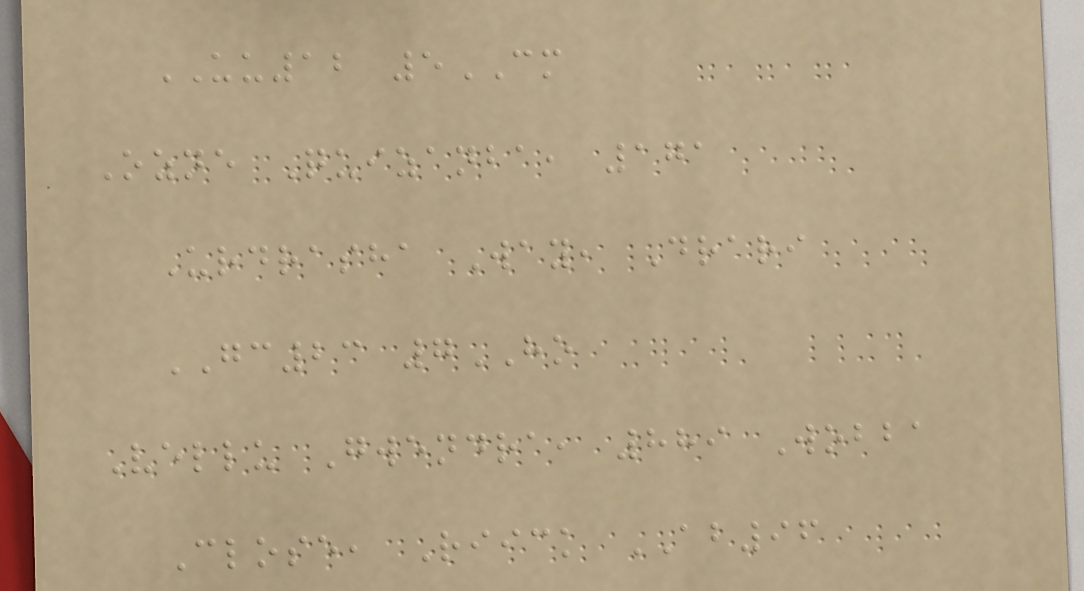UU12 5CM
Ozne Quizanba, 171
Urdrasha Way, Drari
GC23 7HO
Vellu Gwendra, 889 Wobba
Close, Riick AB96
